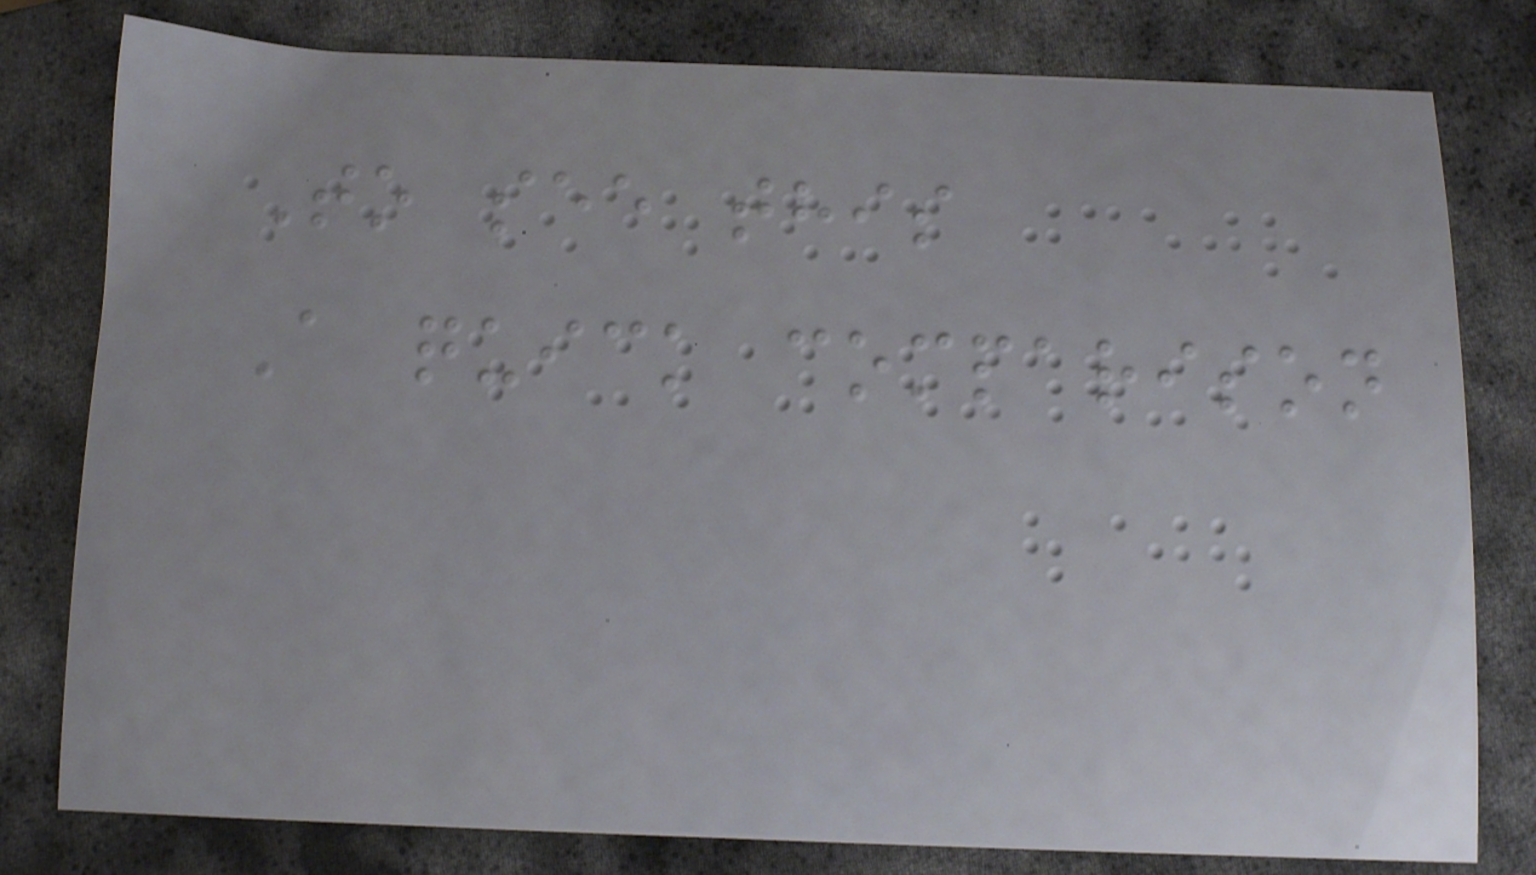To see this
A quick comparison
